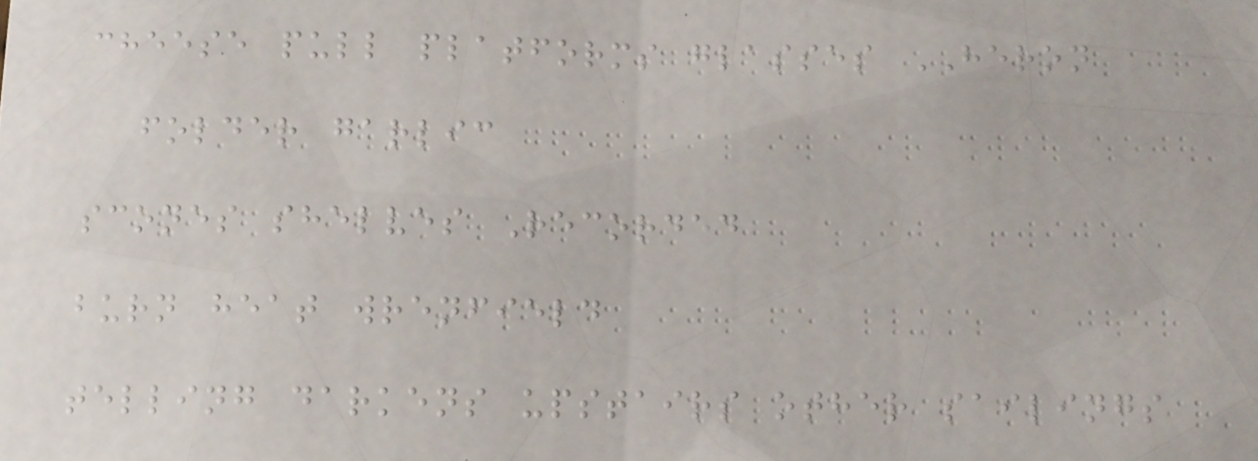cheese pull platforms glasses HERON
folder garlic
scones shelves Recorded
burn heat wrenfield
telling darkens upstairs other sailings
